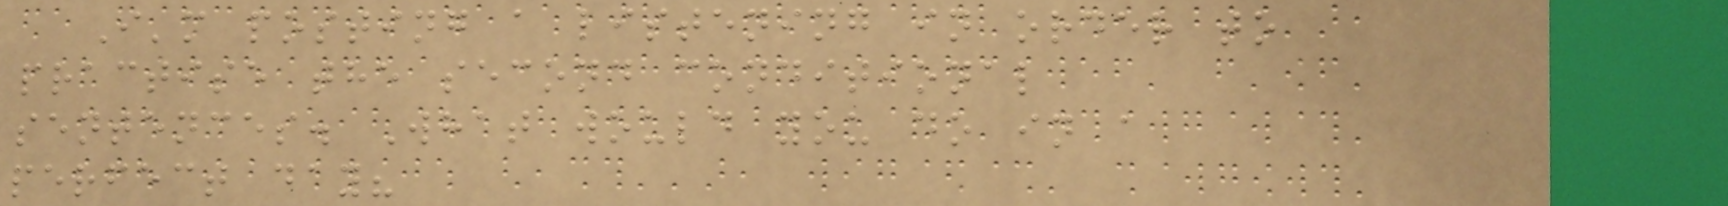I'm posting a listening in order to
practise the second conditional
sentences. What would you do in a
perfect day?
